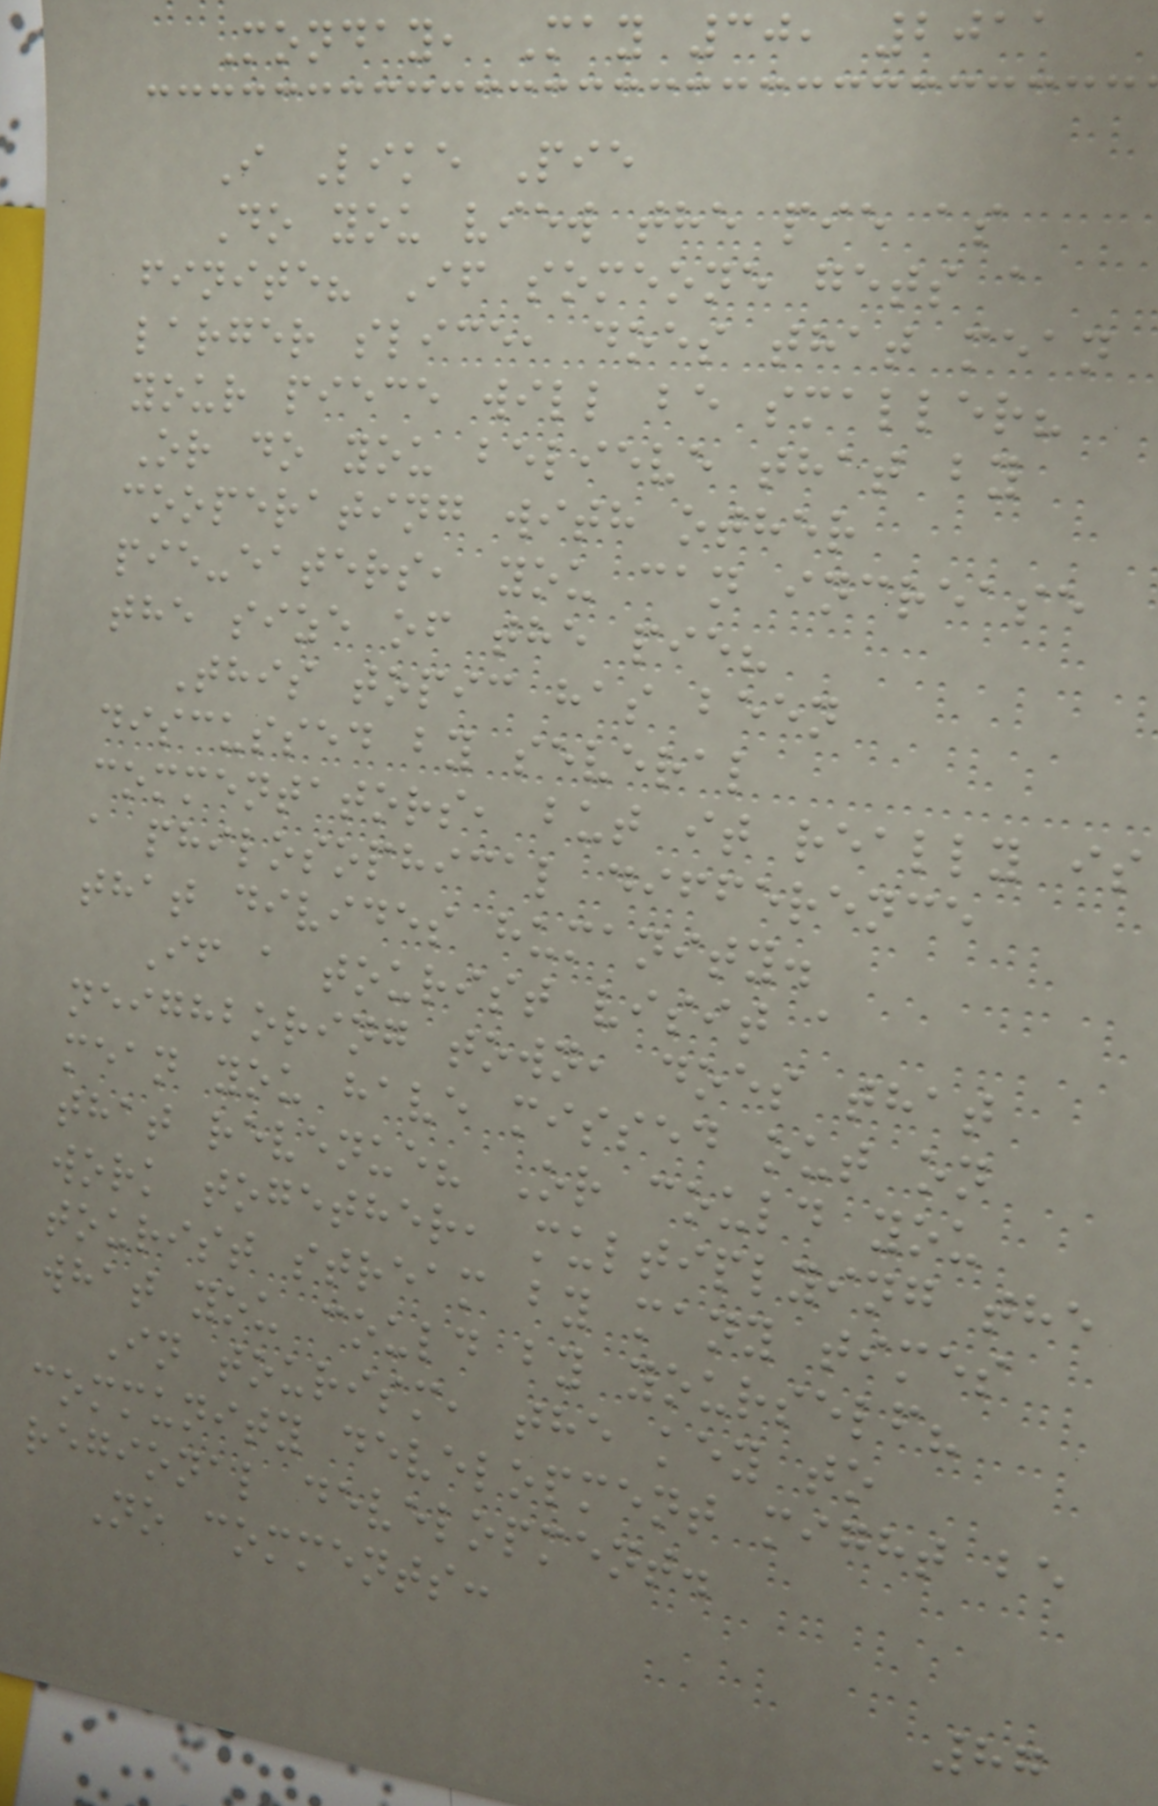Monday, May 30, 2011
I Like Pie
Do you view the pie as
finite? If someone gets a
larger slice, does that mean
your piece will be smaller?
Or do you believe that by
cooperating with other
pie-eaters, you can increase
the size of the pie?
This topic has been
discussed by several
commentators, but it really is
a philosophical difference
that divides humanity.
If a tourist visit a
neighboring town, does that
mean you have missed out on
that revenue? Or could you
work together, multiplying the
tourist stream by many times
what you could by yourself?
In tourism, the key to
community development might be
regional development.
No comments:
87
